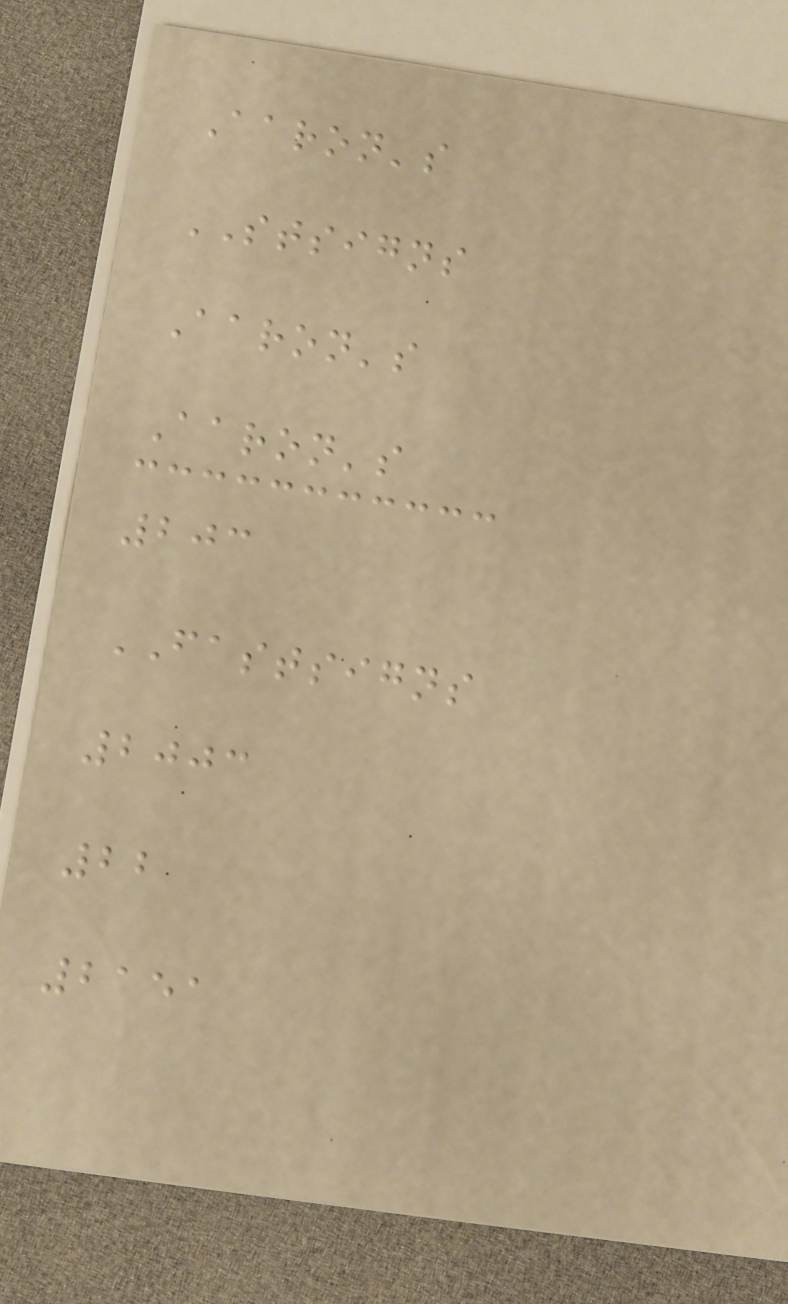Aaron's
STSIGNS
Aaron's
Aaron's
203
FASTSIGNS
2003
22
2151
